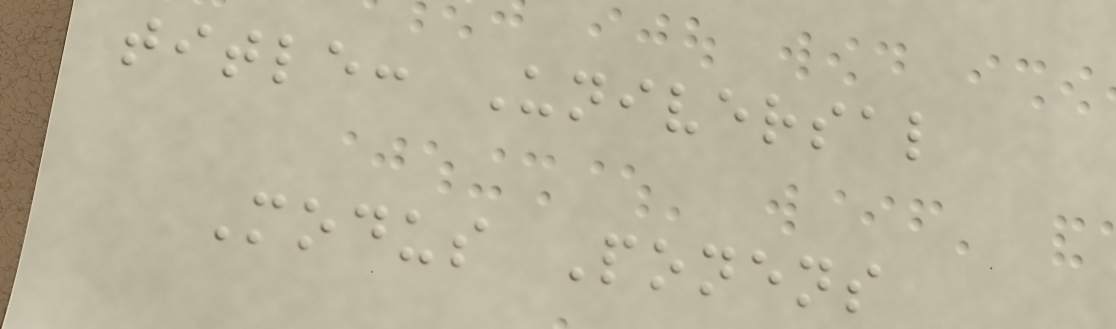title: Universal
Modus Ponens
